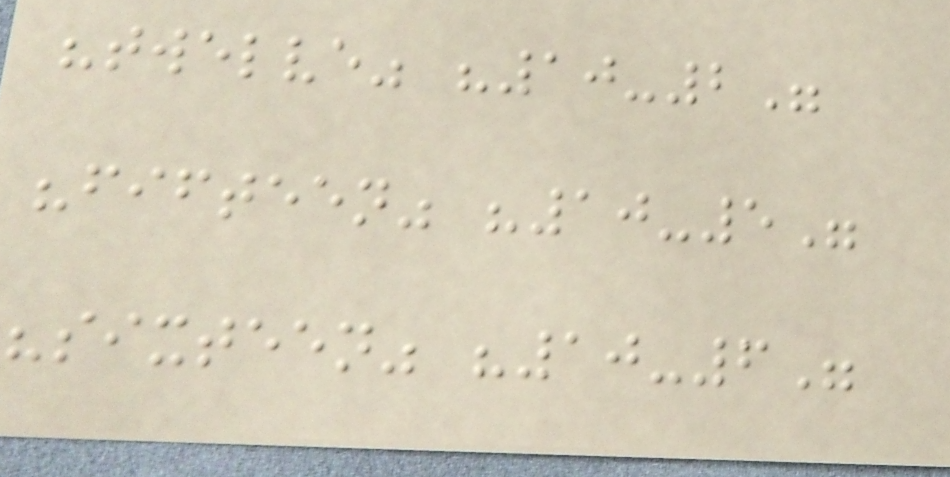"twelve" "10-2"
"fifteen" "10-5"
"sixteen" "10-6"
